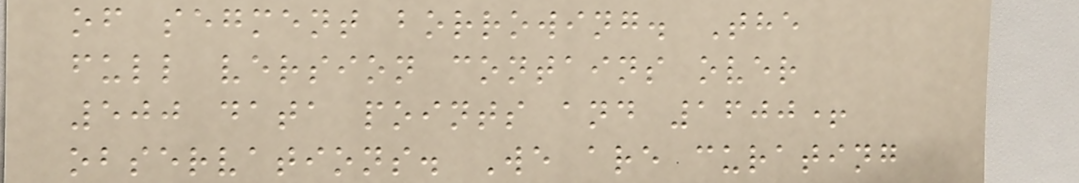of segment borrowing. The
full version contains over
500 data points and 1600+
observations. We are curating
